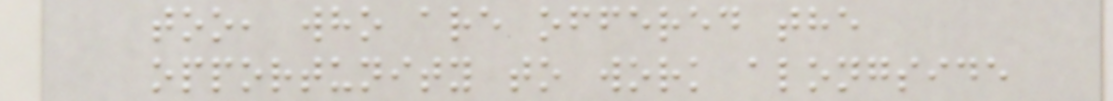too, who are offered the
opportunity to work alongside
